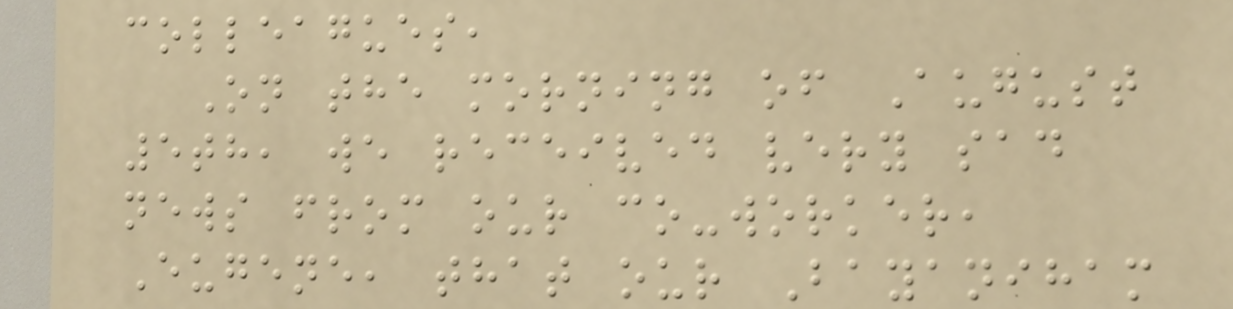colleagues,
On the morning of August
5th, we received very sad
news from our co-worker,
Eugene, that our Bayaniham
